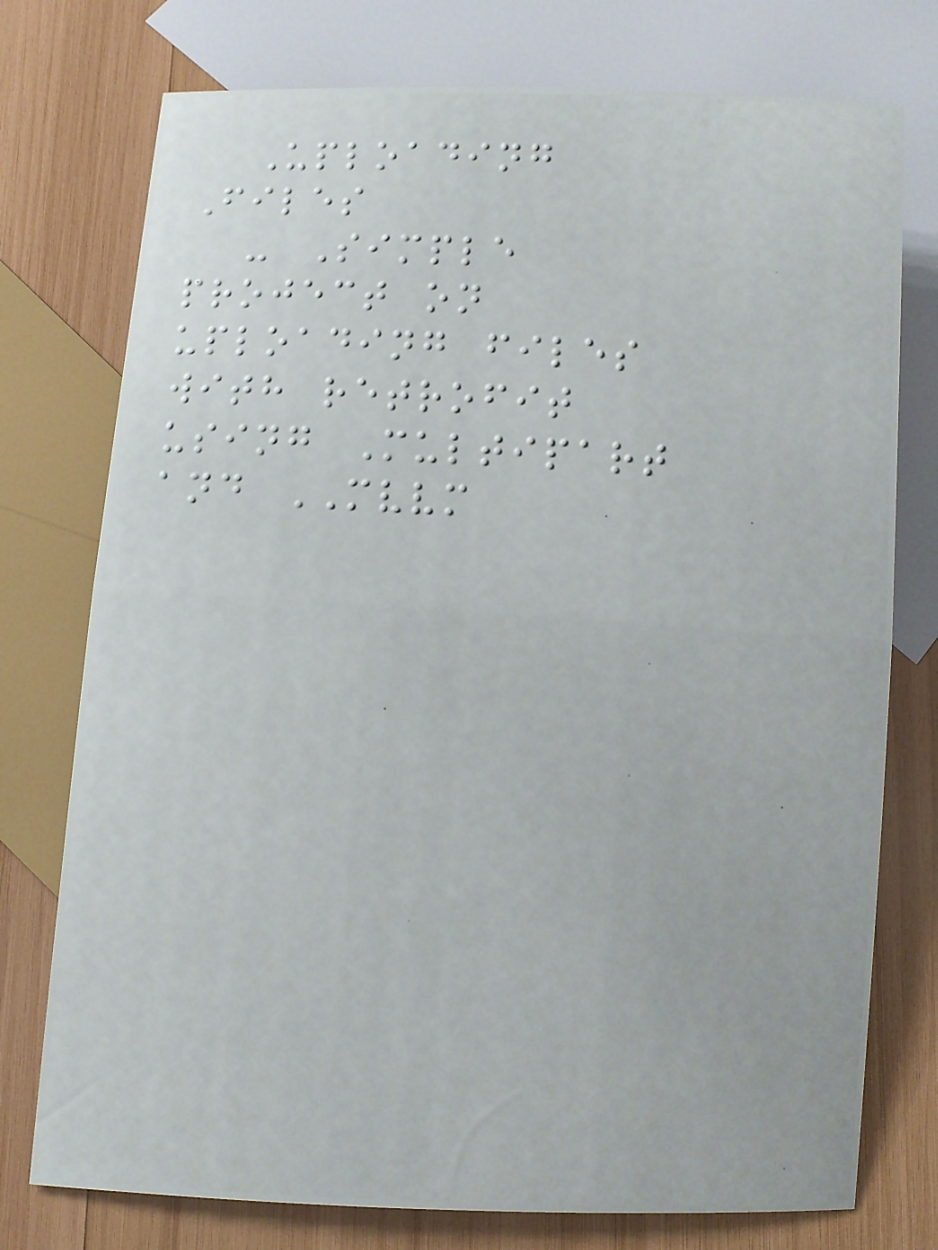Uploading
Files
- Simple
project on
uploading files
with retrofit
using Multipart
and MVVM
